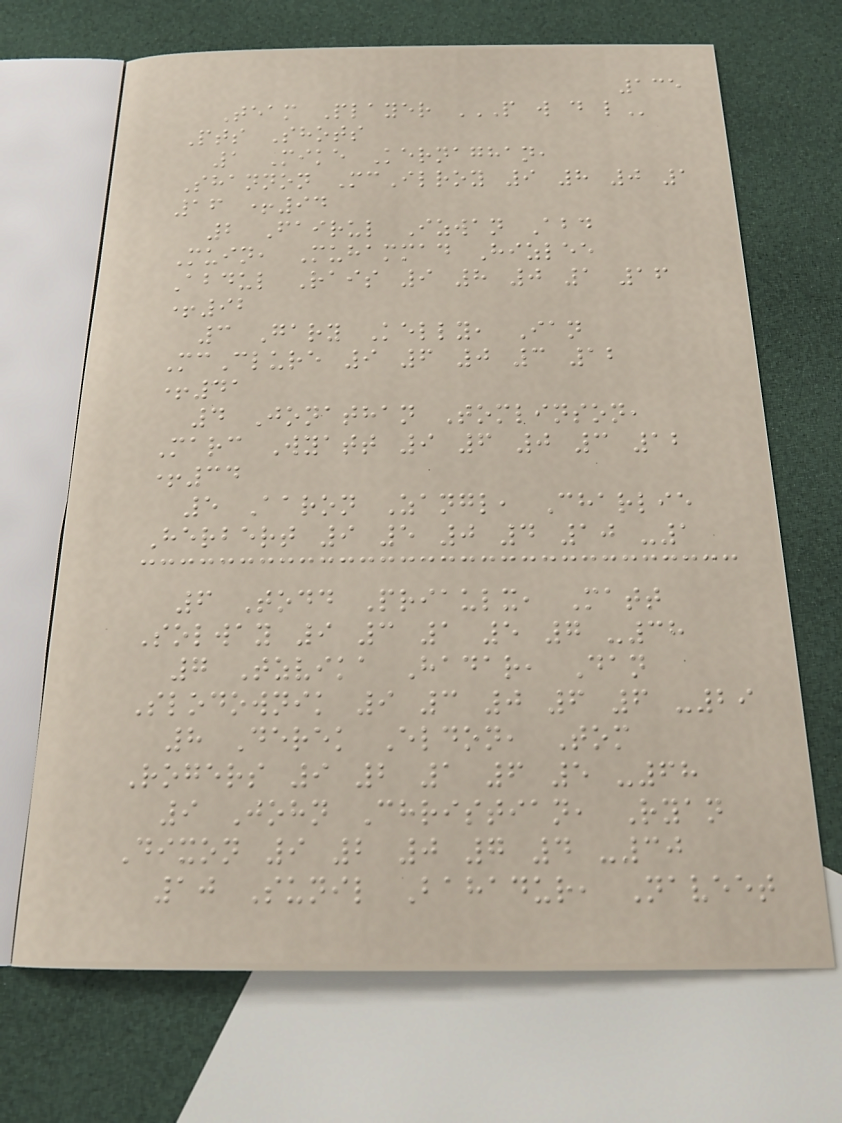135
Team Player P W D L
Pts Shots
1 Mike Kernaghan,
Shannon McIlroy 9 8 0 1
16 +94
2 Fairul Izwan Abd
Muin, Muhammad Hizlee
Abdul Rais 9 8 0 1 16
+92
3 Gary Kelly, Ian
McClure 9 6 0 3 12
+41
4 Jonathan Tomlinson,
Marc Wyatt 9 6 0 3 12
+34
5 Aaron Zangl, Charlie
Herbert 9 5 0 4 10 -1
6 Todd Priaulx, Matt
Solway 9 3 1 5 7 -38
7 Tzvika Hadar, Dan
Slodownik 9 3 0 6 6 -29
8 Derek Eldon, Tom
Rogers 9 2 1 6 5 -68
9 John Christian, Ryan
Dixon 9 2 0 7 4 -30
10 Sunil Bahadur, Naveet
